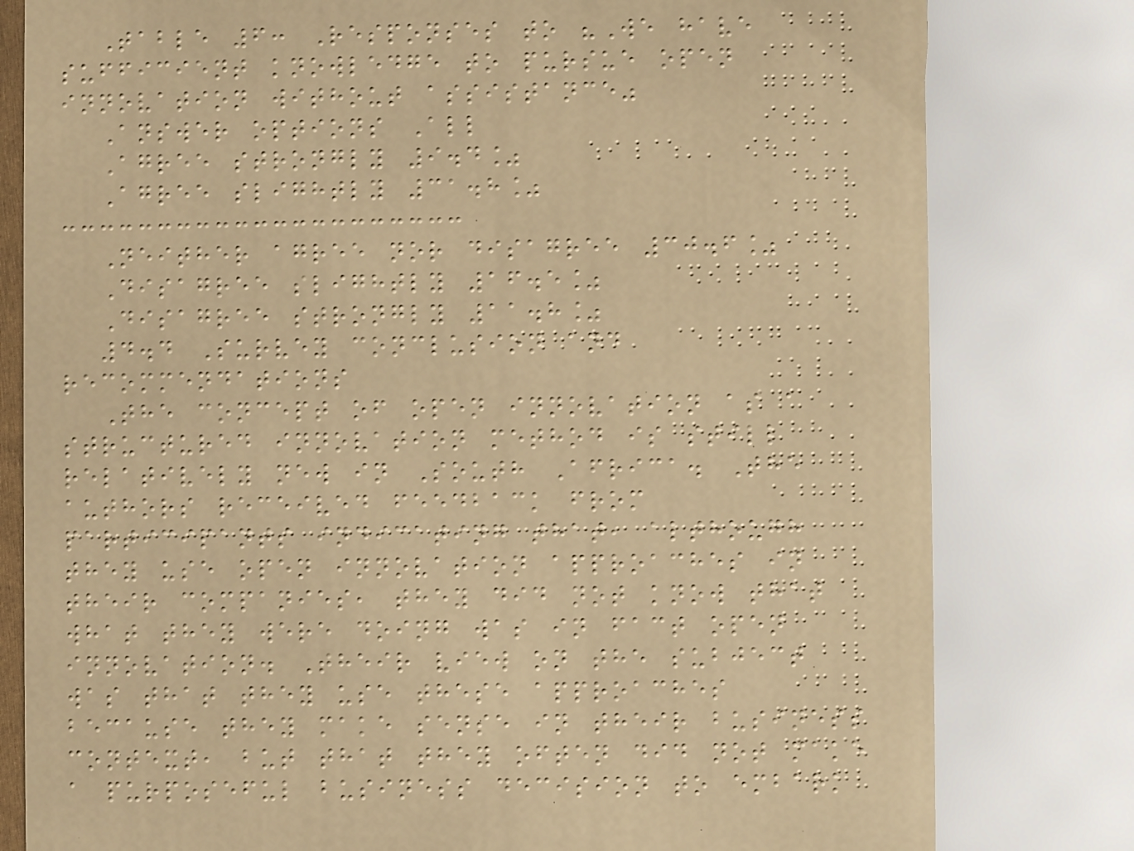Table 6: Responses to "We have
sufficient knowledge to pursue open
innovation without assistance"
Answer options All
Agree strongly 9.4%
Agree slightly 31.8%
Neither agree nor disagree 30.6%
Disagree slightly 16.5%
Disagree strongly 11.8%
4.4 Survey conclusion and
recommendations
The concept of open innovation as a
structured innovation method is still
relatively new in South Africa. The
authors received feedback from
participants indicating that, although
they use open innovation approaches in
their companies, they did not know that
what they were doing was in fact open
innovation. Their view on the subject
was that they use these approaches
because they make sense in their business
context, but that they often did not make
a purposeful business decision to embark
